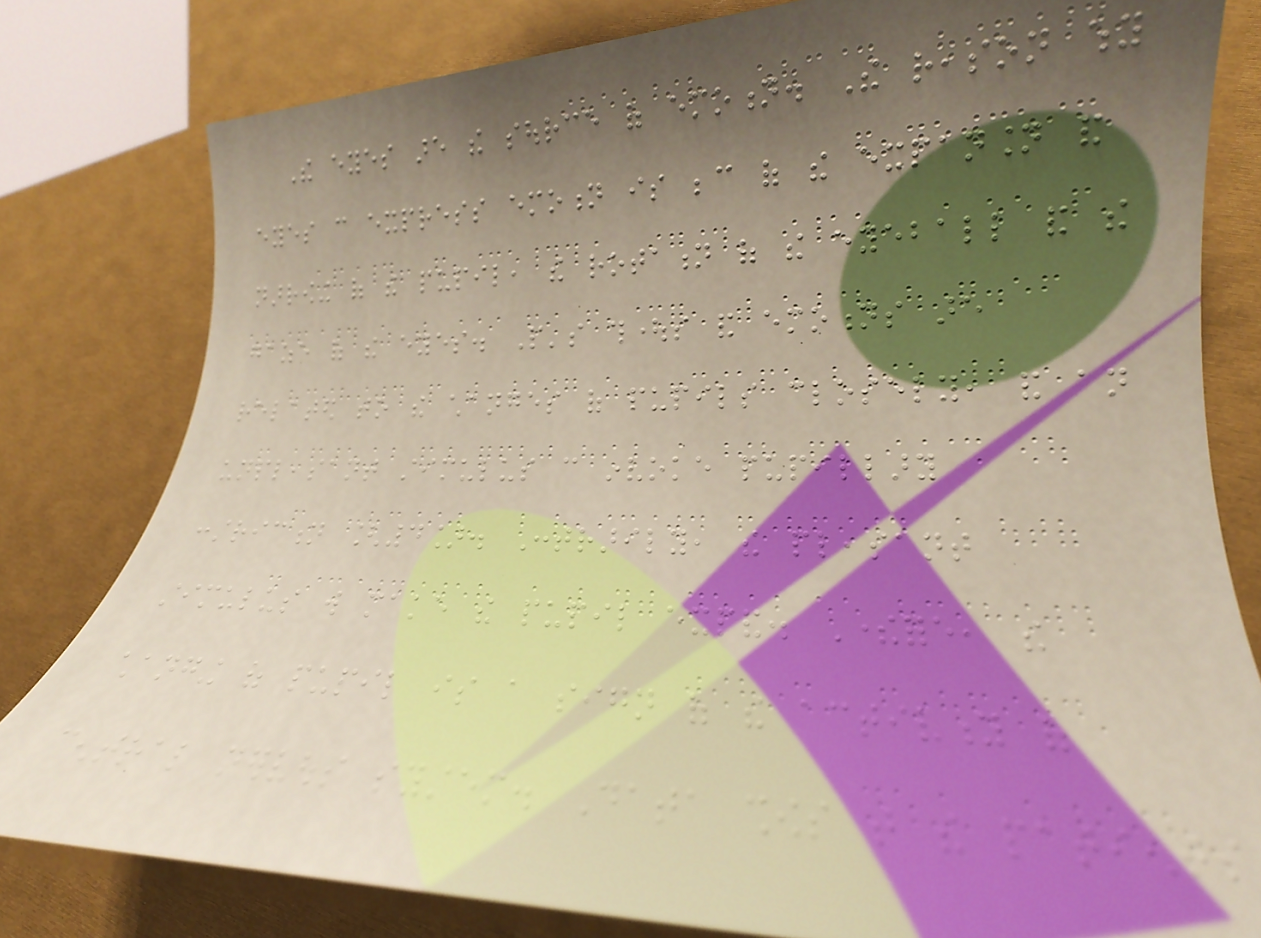The eyes are the source of emotion. The reason why
eyes can express emotion is because of the expansion and
narrowing of the pupil, the rotation of the eyeball and the
gaze of the eyes. People's thoughts and emotions are
related to the changes of pupils closely, and an
unpleasant stimulus can invoke pupillary
constriction [4]. Contrarily, the pleasant
stimulus will make the pupil expand. Therefore, the
changing of pupil is a sign of the activity of
central nervous system. Data shows that the patients
